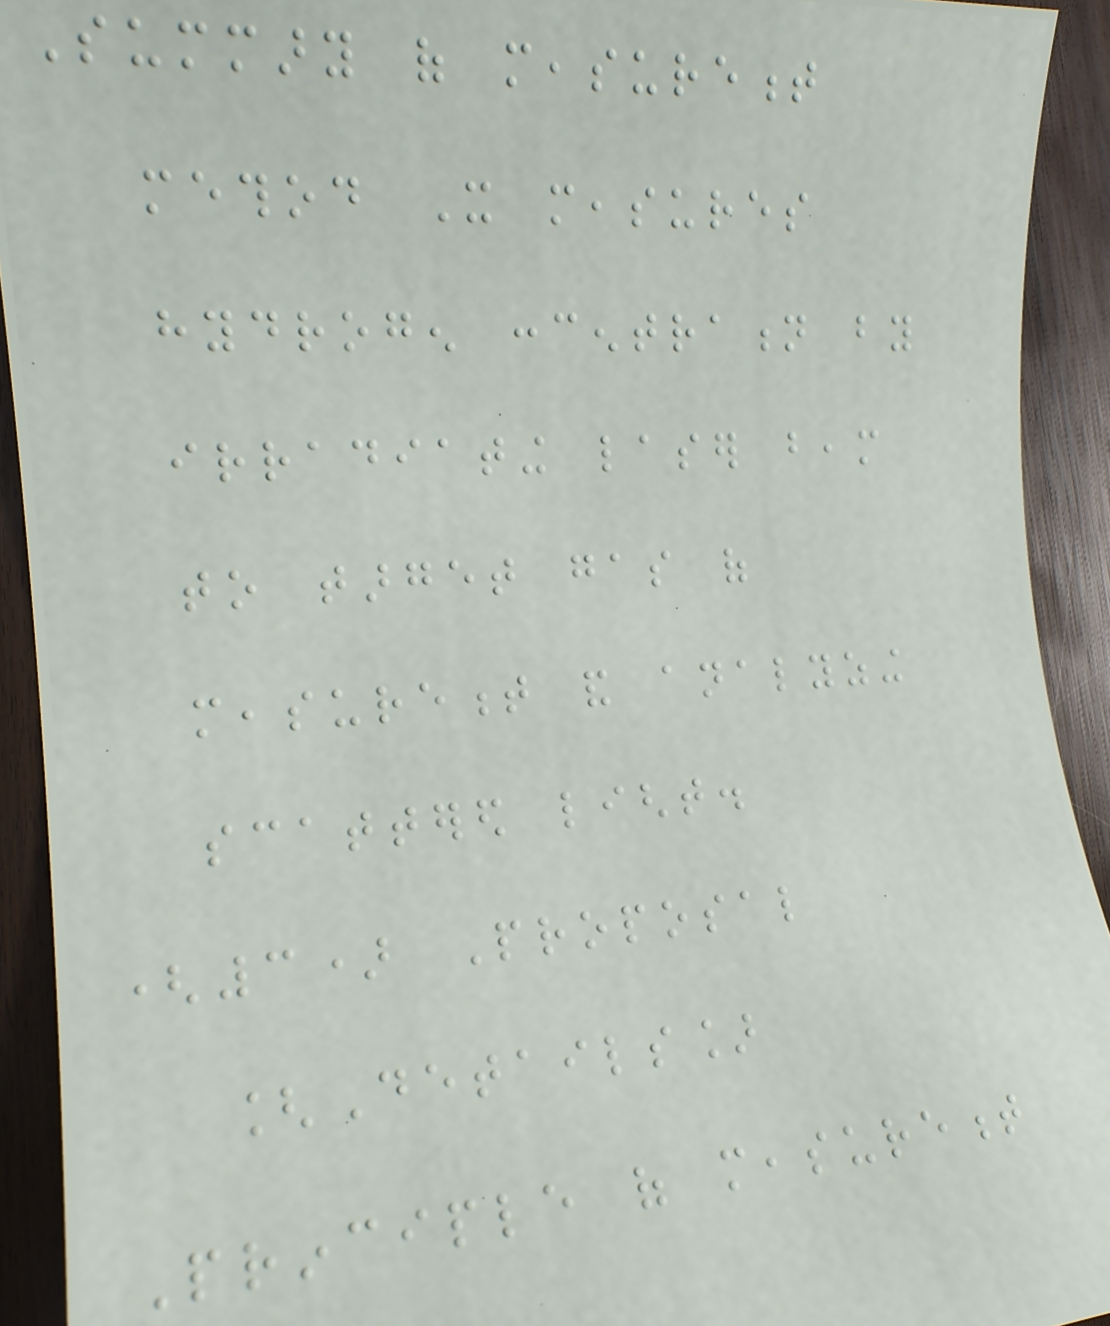Summary of measurement
method It measures
hydrogen concentration by
irradiating laser beam
to target gas of
measurement and analyzing
scattered light.
(3) Proposal
[Details]
Principle of measurement
